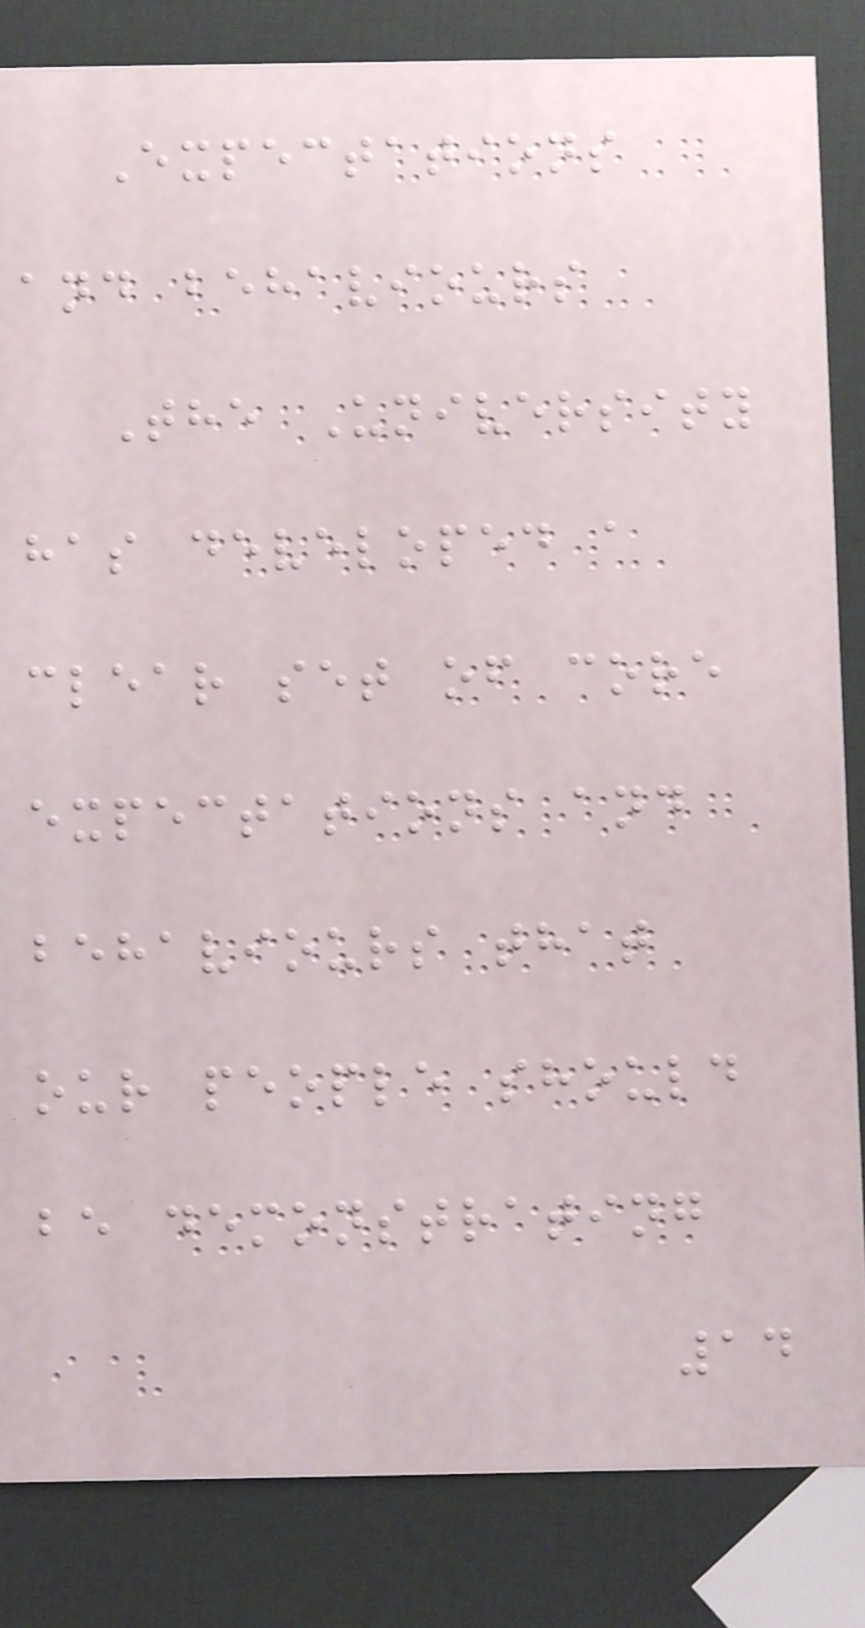Expectations
and behaviours
The University
has developed a
clear set of core
expectations and
behaviours that
our people should
be demonstrating
14
